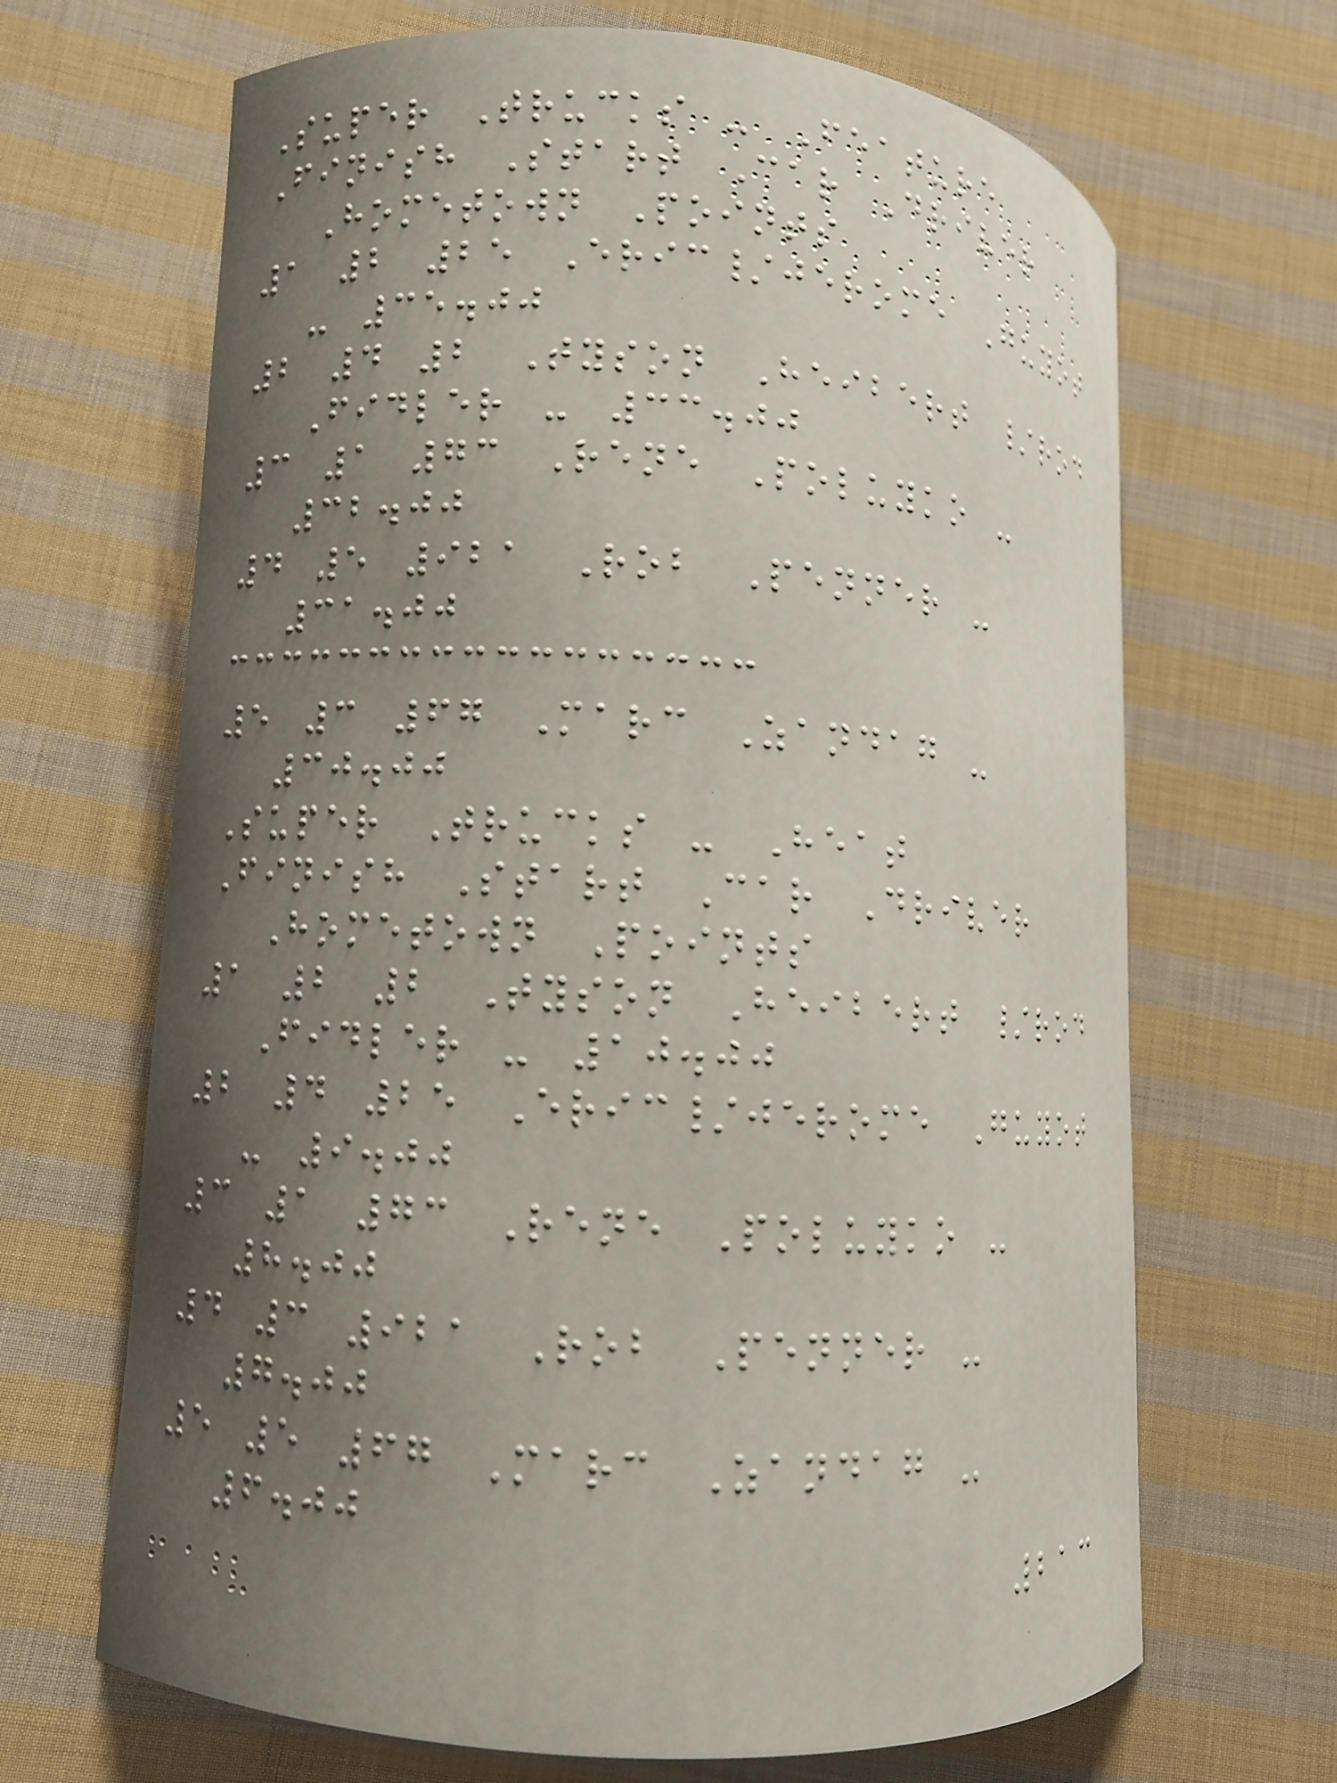Super Trucks - Feature
Finish Start Car Driver
Hometown Points
1 2 25 Eric/jerome Guyot
- 35.00
2 4 2 Tyson Heibert /rod
Fidler - 33.00
3 1 73 Rene Poluyko -
32.00
4 5 921 Rob Penner -
31.00
5 3 67 Marc Zandag -
30.00
Super Trucks - Heat
Finish Start Car Driver
Hometown Points
1 2 2 Tyson Heibert /rod
Fidler - 10.00
2 4 25 Eric/jerome Guyot
- 9.00
3 1 73 Rene Poluyko -
8.00
4 3 921 Rob Penner -
7.00
5 5 67 Marc Zandag -
6.00
213
